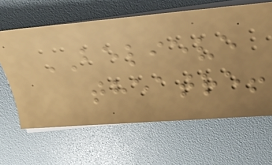BELIEVE
theatre!
